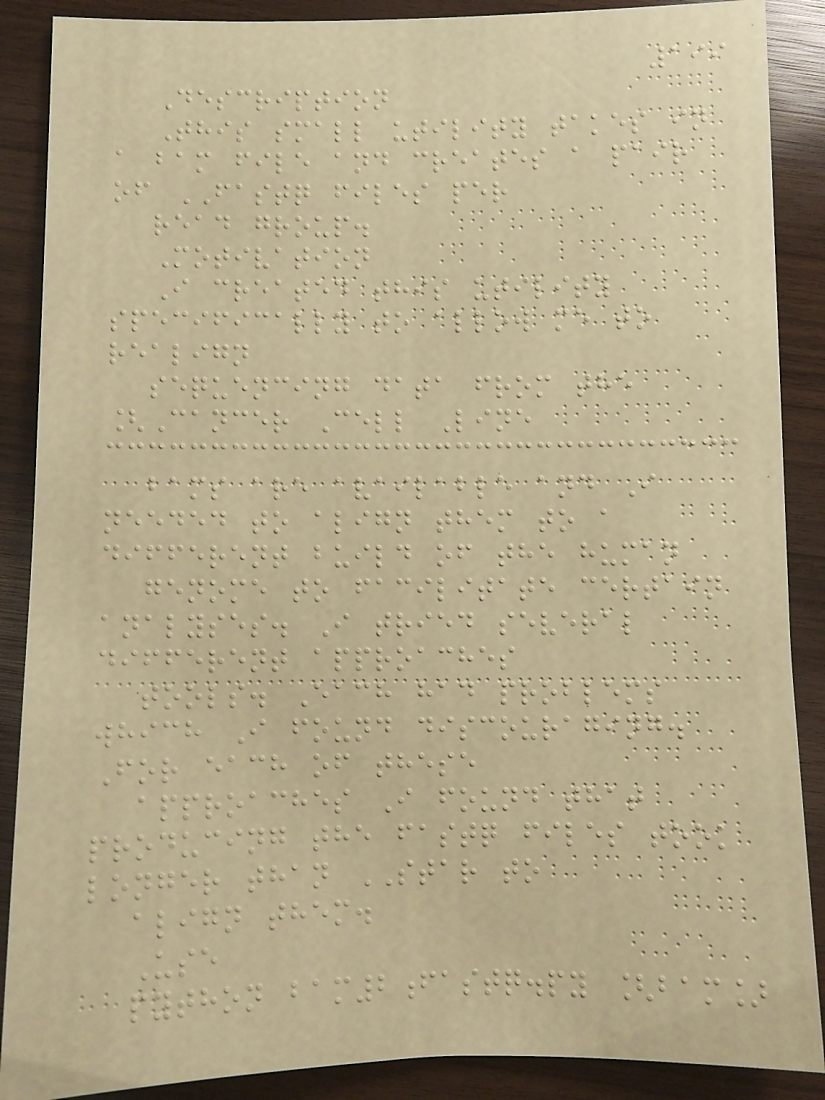199
Description
This small utility takes in
a bam file and creates a pair
of FASTQ files per
read group.
Motivation
I created this utility
specifically to allow me to
realign
sequencing data from the
[Cancer Cell Line
bams are available and I
needed to align them to a
different build of the human
genome to facilitate certain
analyses. I tried several
different approaches
tools. Each had problems
which I found discouraging.
For each of these
approaches I found that
producing the fastq files took
longer than STAR to
align them.
Use
python bam2fastq.py [bam]
